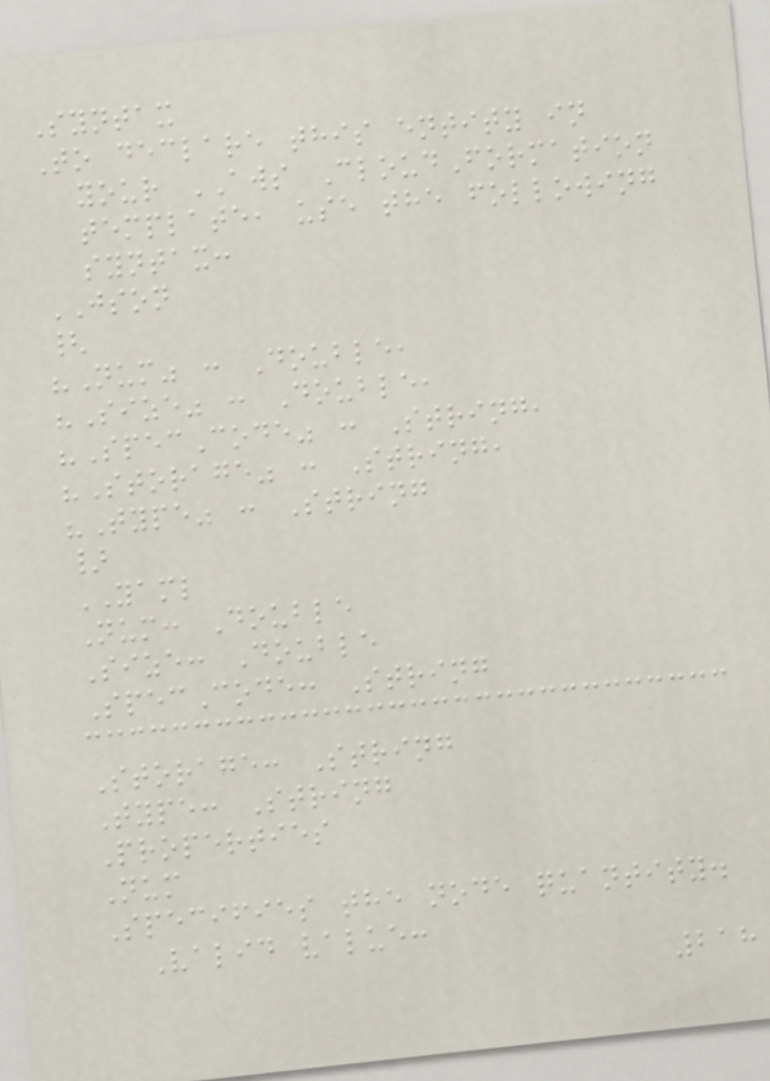Syntax
To declare this entity in
your AWS CloudFormation
template, use the following
syntax:
JSON
{
"Num" : Double,
"Size" : Double,
"SpecCode" : String,
"Storage" : String,
"Type" : String
}
YAML
Num: Double
Size: Double
SpecCode: String
Storage: String
Type: String
Properties
Num
Specifies the node quantity.
Valid value:
218
